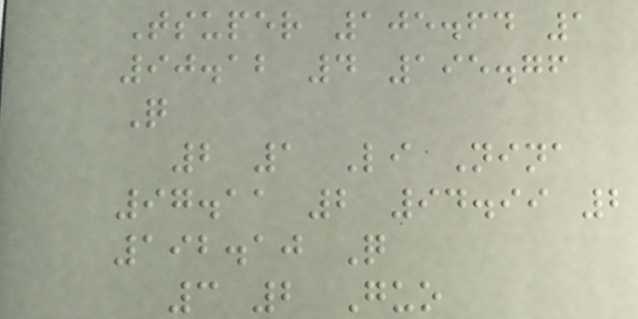Tsuper 105.64 1
90.12 4 195.76
Q
2 1 Li Nina
97.11 2 94.99 2
192.10 Q
3 2 Guo
